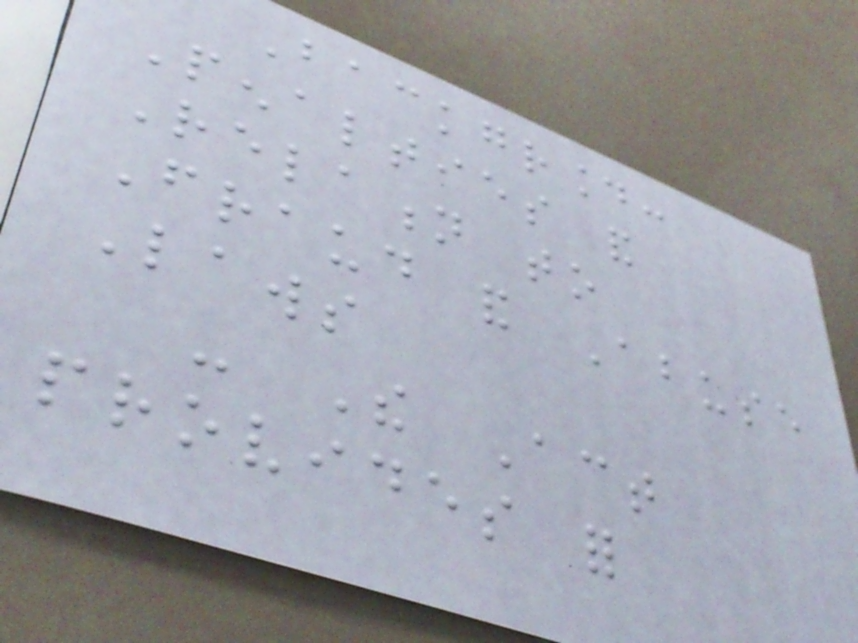Background:
Penalties and
Relation to
Fraud and Abuse
Laws
- The Act
provides for
